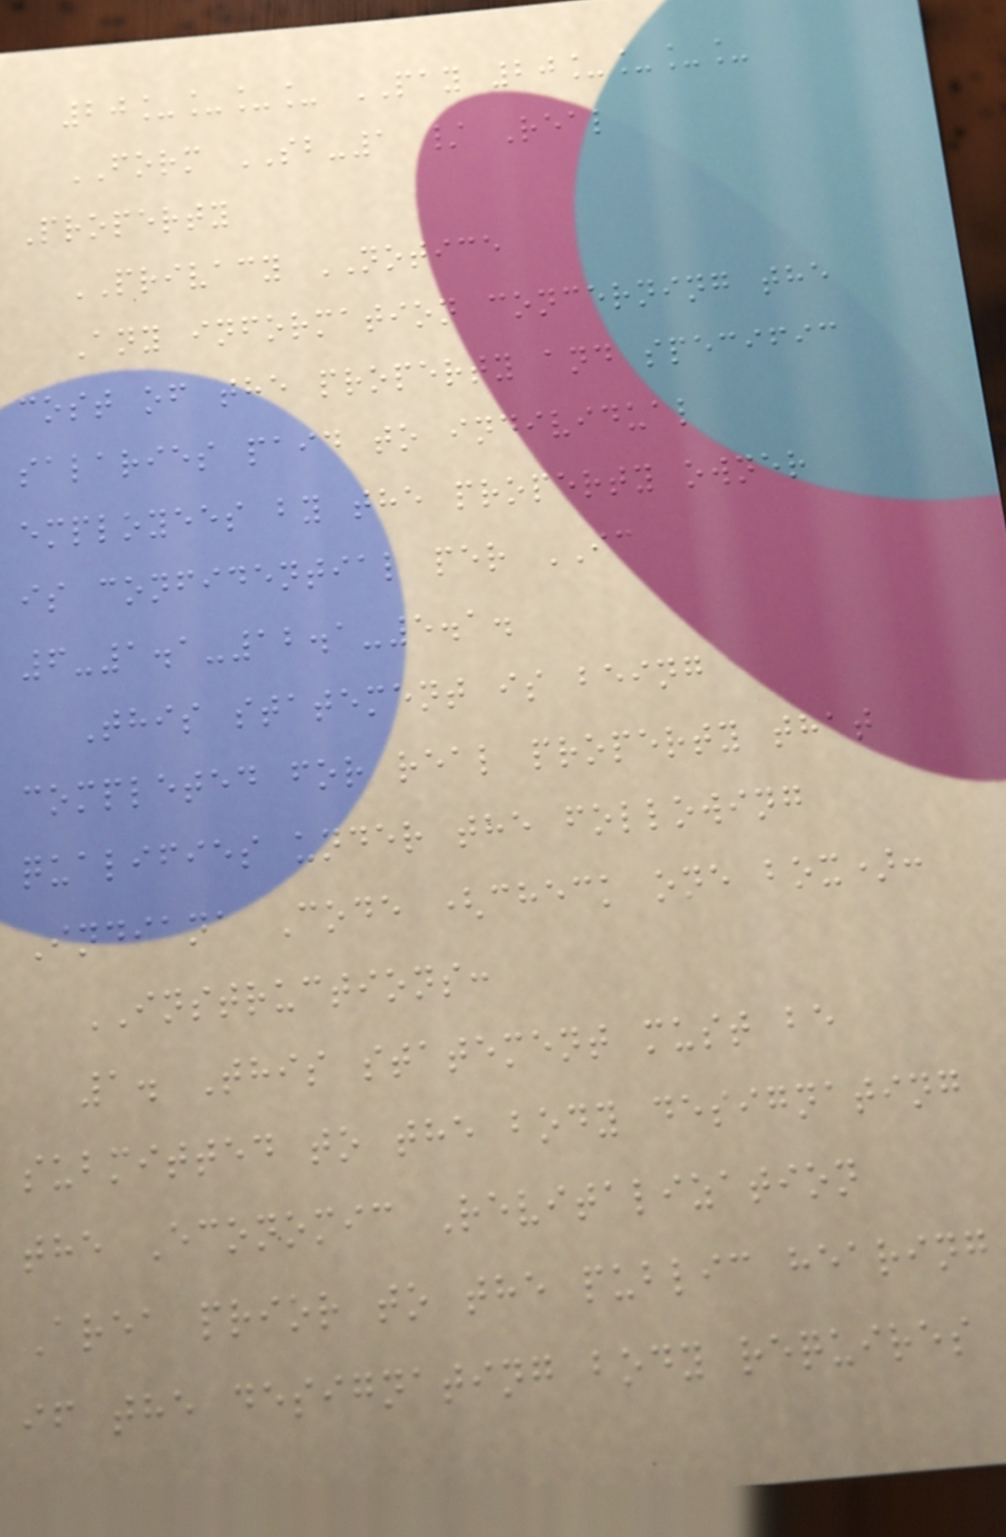20____ PAY 20____
FORM SB-1 / Real
Property
PRIVACY NOTICE
Any information concerning the
cost of the property and specific
salaries paid to individual
employees by the property owner
is confidential per IC
6-1.1-12.1-5.1.
This statement is being
completed for real property that
qualifies under the following
Indiana Code (check one box):
INSTRUCTIONS:
1. This statement must be
submitted to the body designating
the Economic Revitalization
Area prior to the public hearing
if the designating body requires
